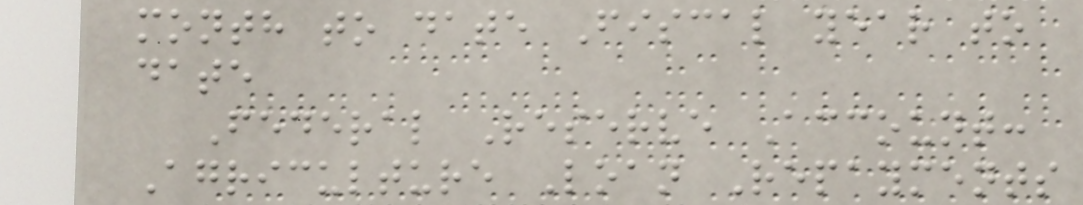month to date Fiscal year to
date
Federal Reserve Account:
Agriculture Loan Repayments
